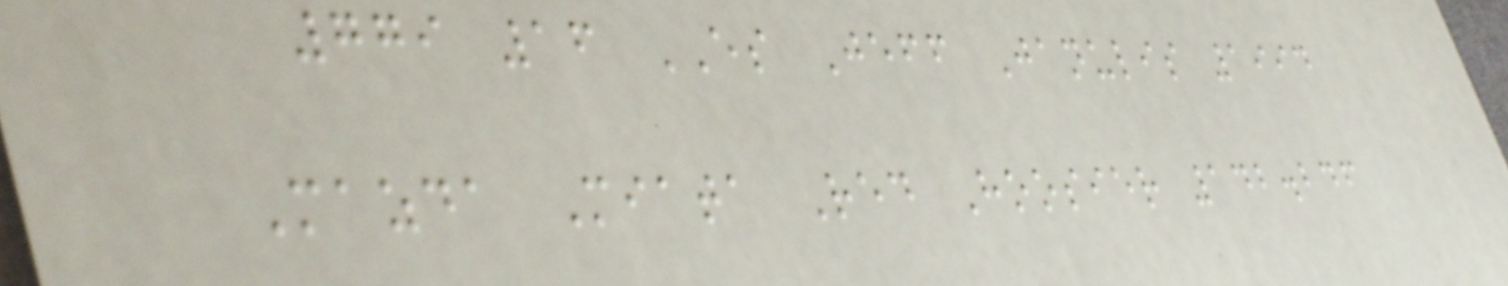779 16 ES Jeff Janulis 1994
Mazda Miata Red Hoosier 142.246
